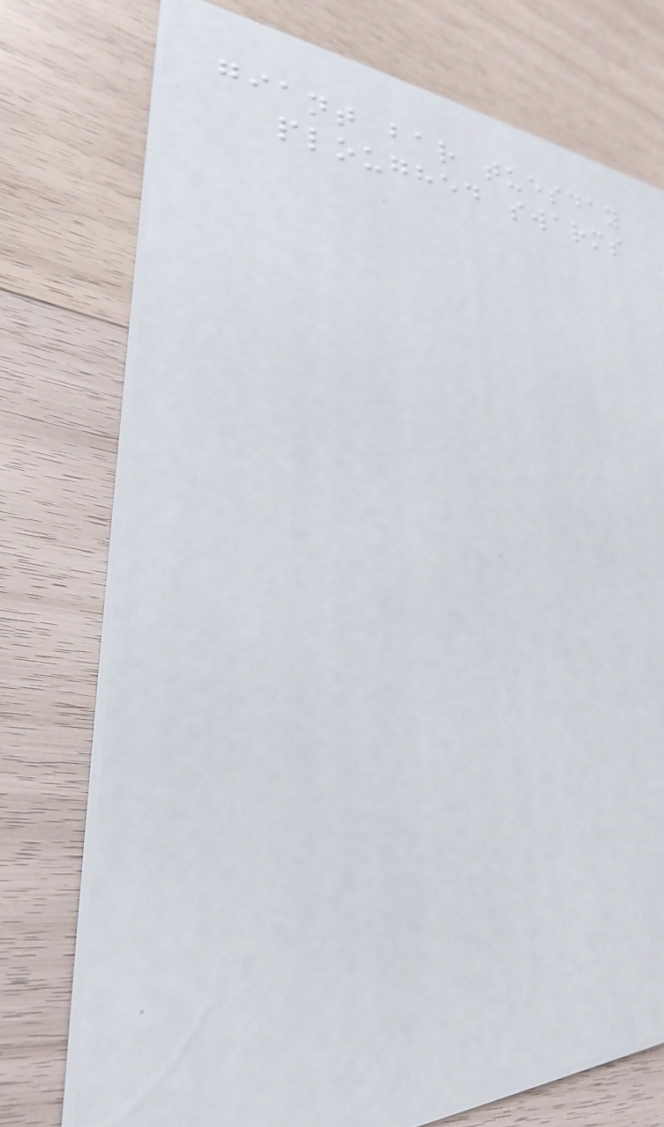giant bar tuesday
ploughed swarms
